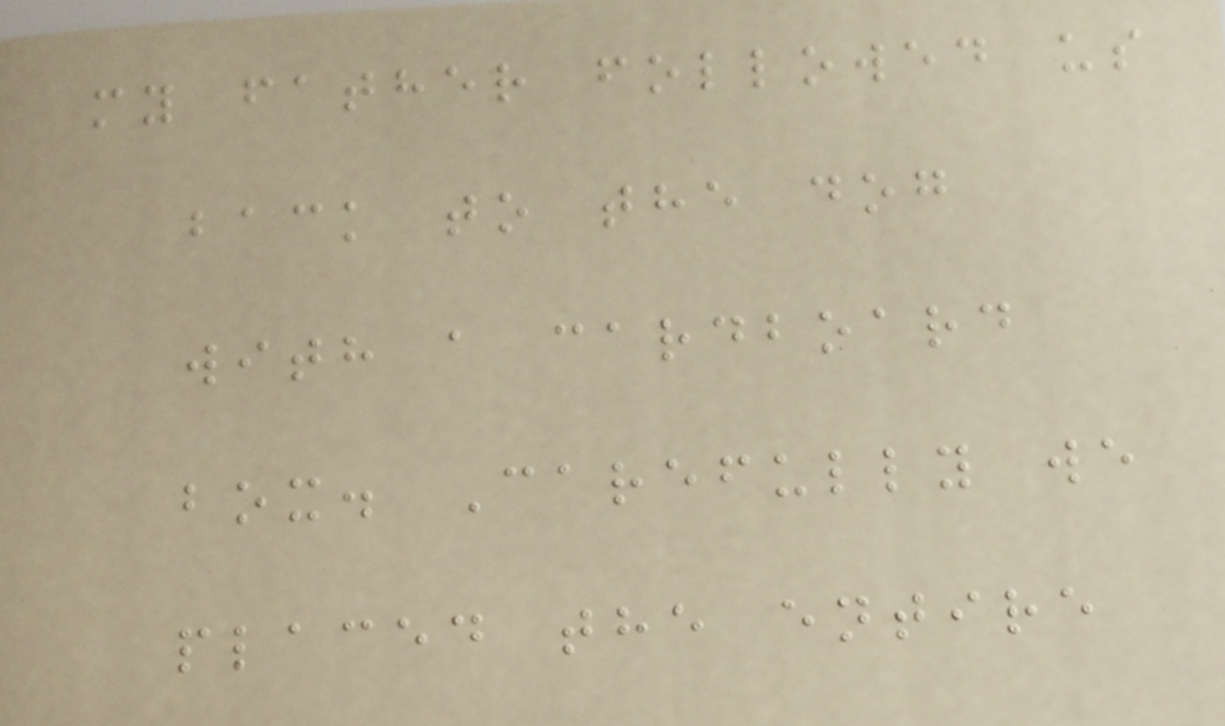my father followed us
back to the dog
with a cardboard
box. Carefully we
placed the entire
